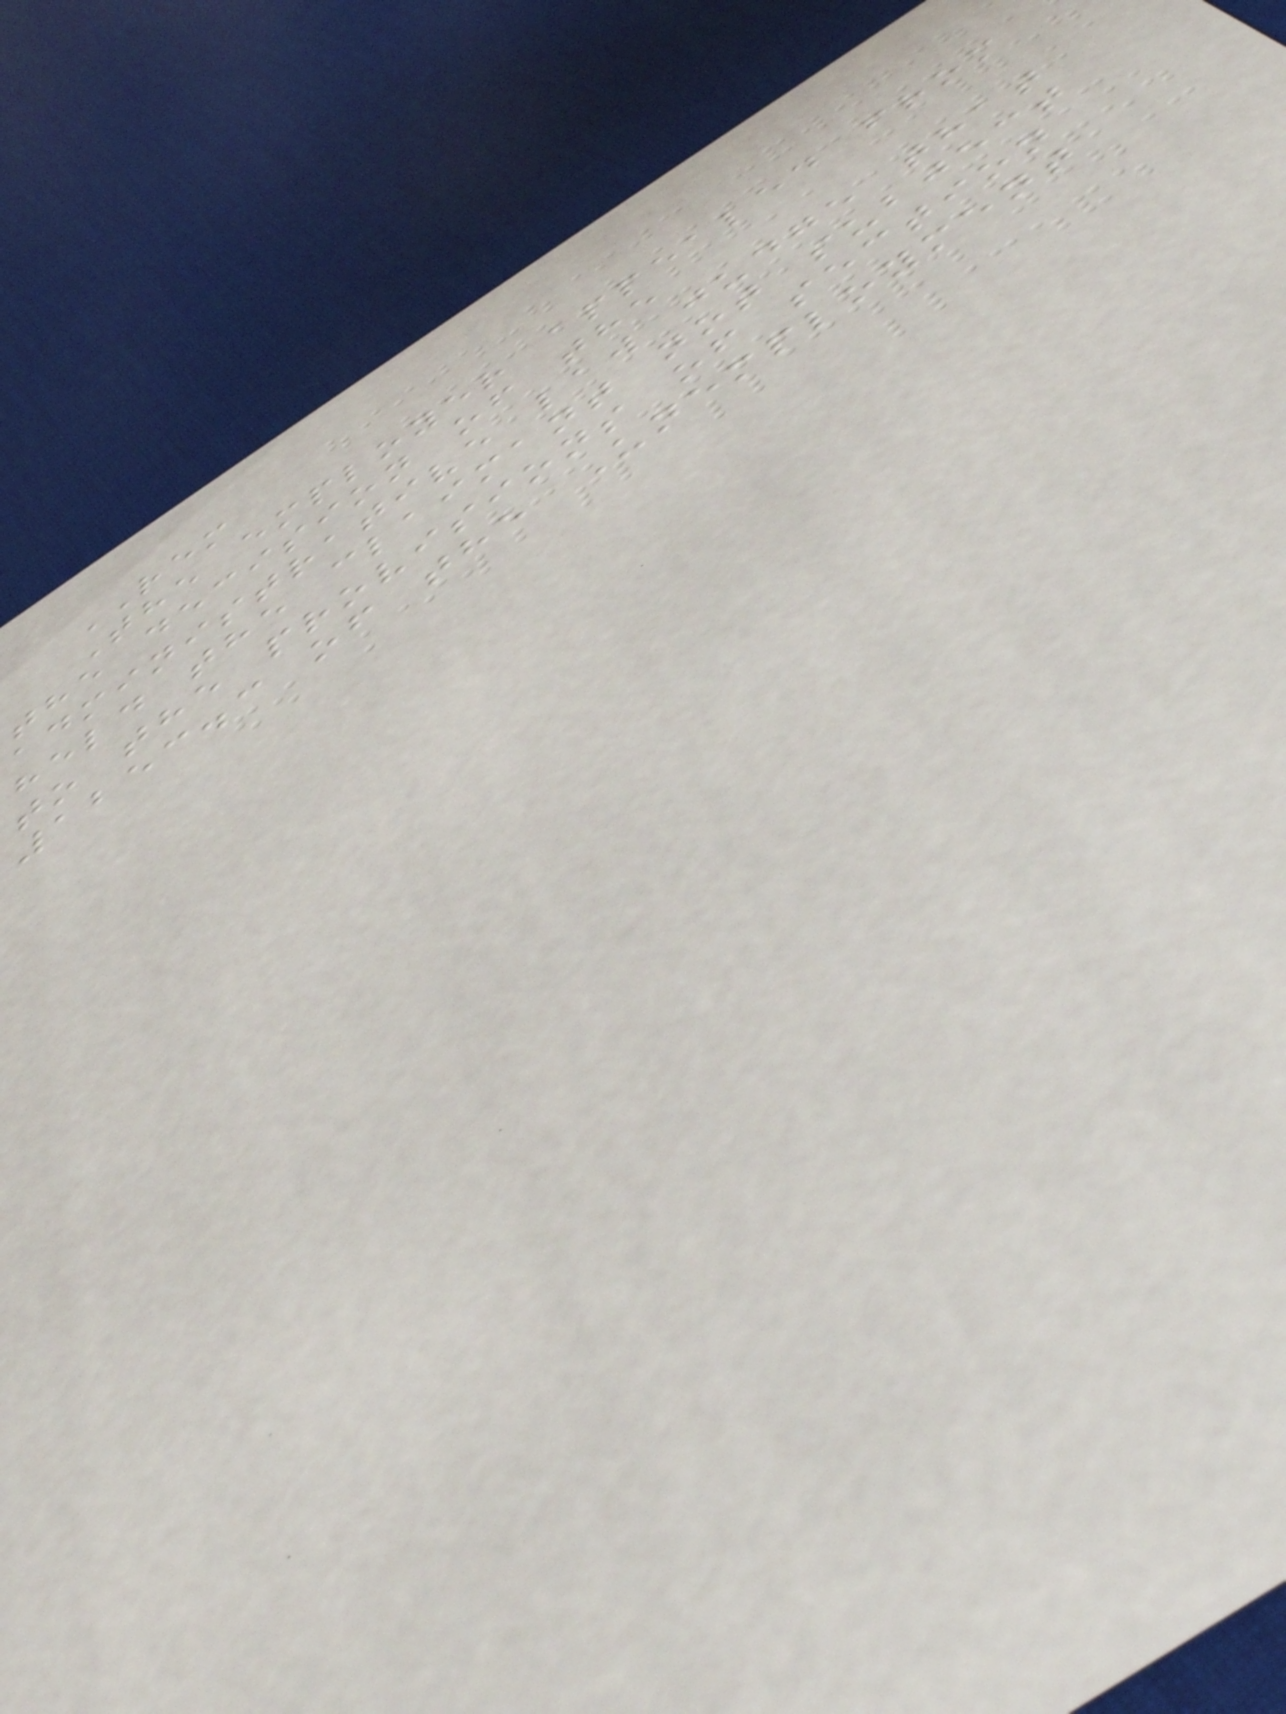REM
The employer appealed from
the decision of the
administrative law judge that
held the claimant not subject
to the provisions of section
1253.3 of the Unemployment
